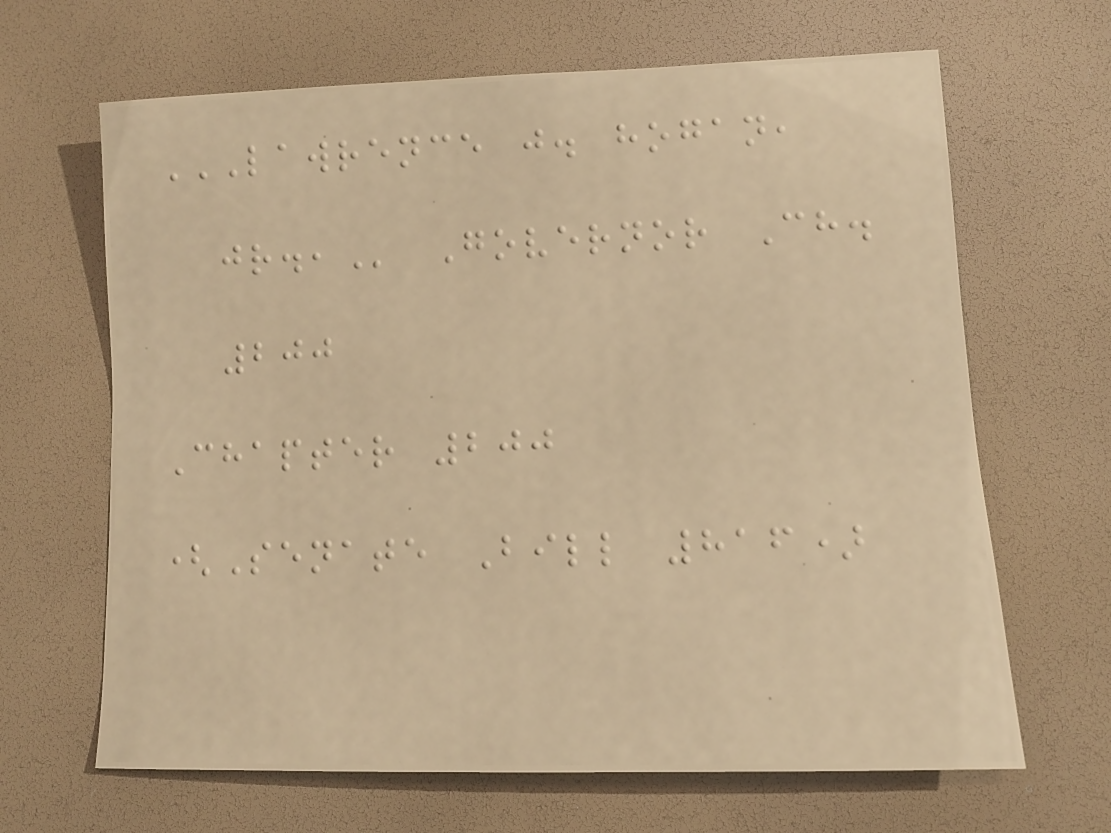LAWRENCE J. HOGAN,
JR., Governor Ch.
200
Chapter 200
(Senate Bill 816)
